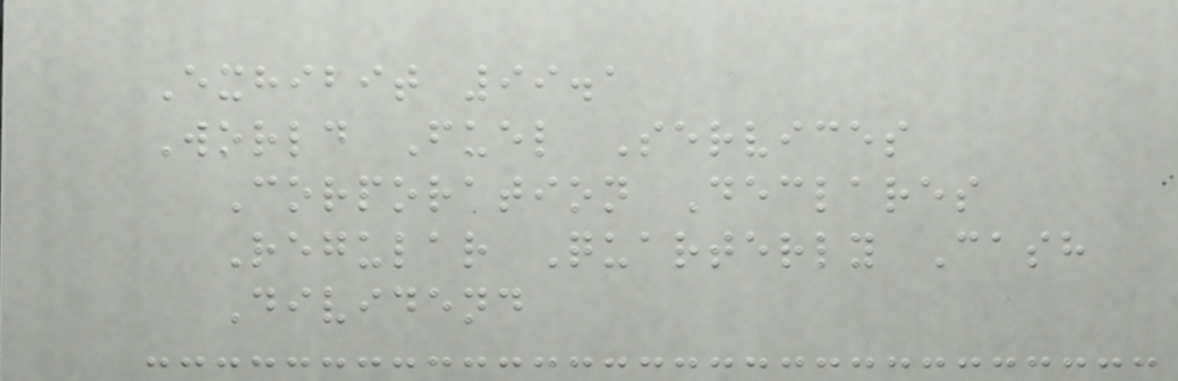Exhibit 99.1
World Fuel Services
Corporation Declares
Regular Quarterly Cash
Dividend
